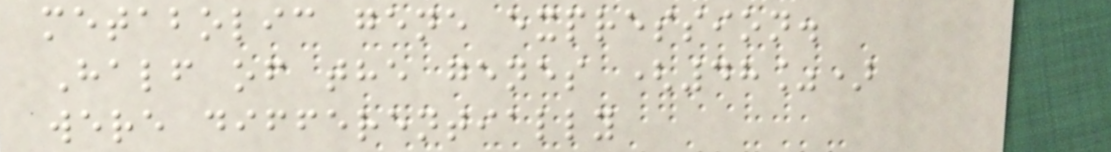metabolic gene expression.
Half of the genes (48%)
were differentially
